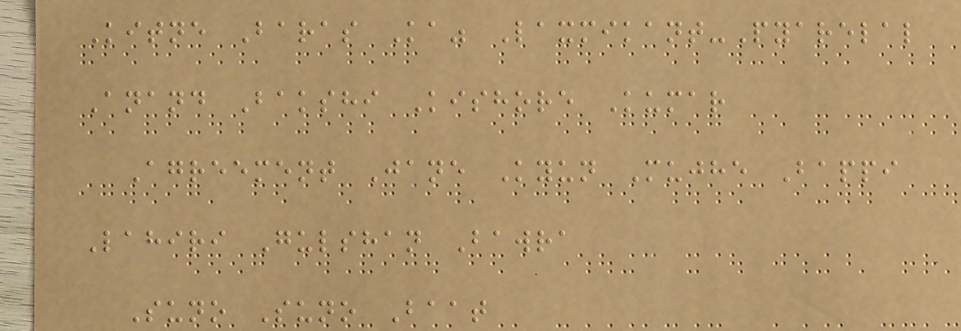Kitne Baras Ka" Laxmikant-Pyarelal
Anand Bakshi Kishore Kumar
Agreement Jane Kyun Mujhe Bappi
Lahiri Gulshan Bawra
Suno Suno Baat
